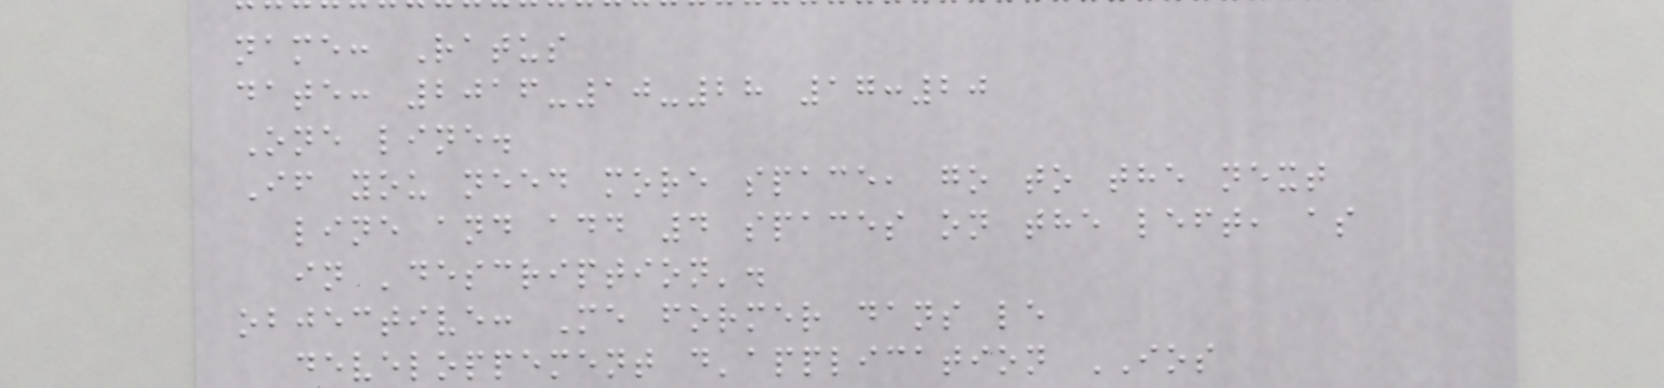name: Ratus
date: 2016-10-28 17:20
One line.
If you need more space, go to the next
line and add 4 spaces on the left, as
in 'description'.
objective: Me former dans le
developpement d'application IOS
